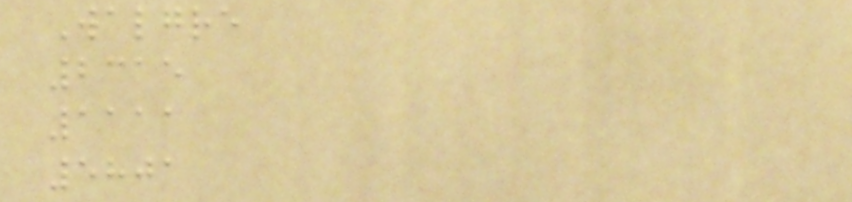Walgre
2315
1111
5801
